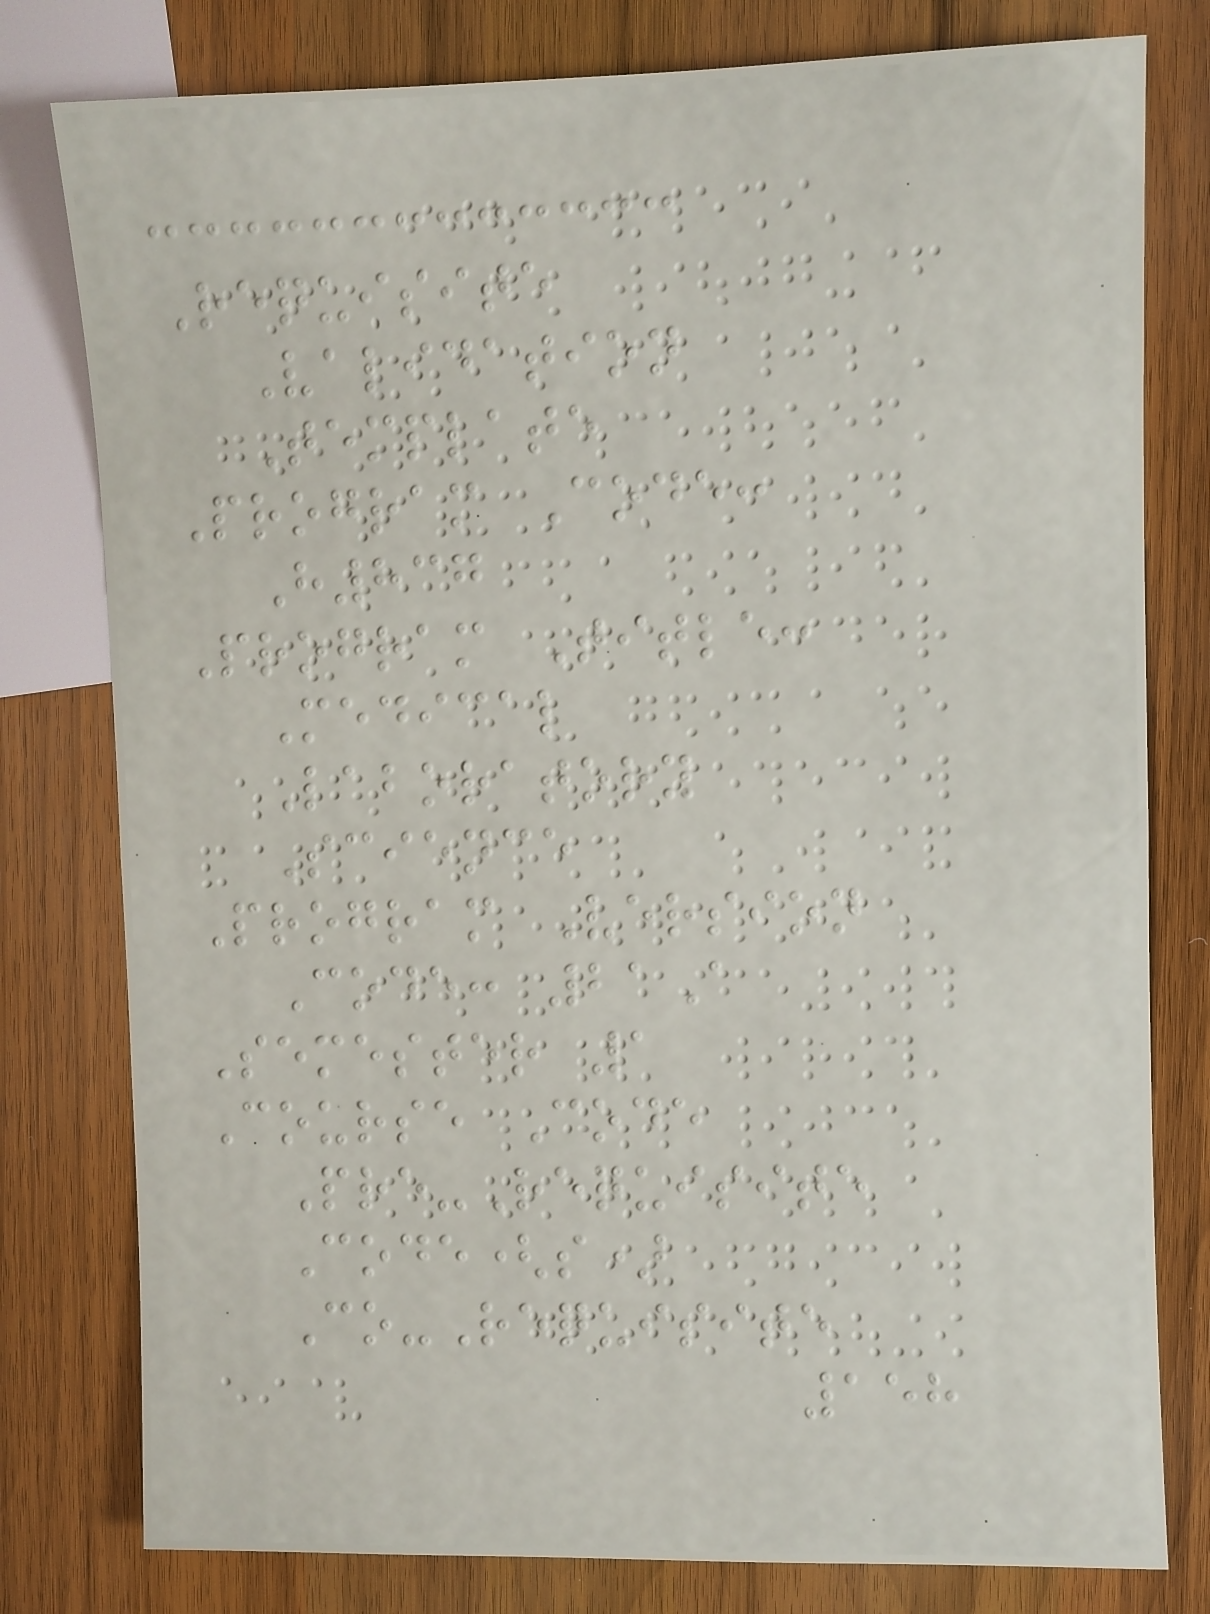Requisite
Validation
Template
Program Code:
H837
Program Title:
Medical
Laboratory
Science
Program Version
Code: 21A
Semester 1
Course Code
Pre-Requisite
Code(s)
Co-Requisite
158
